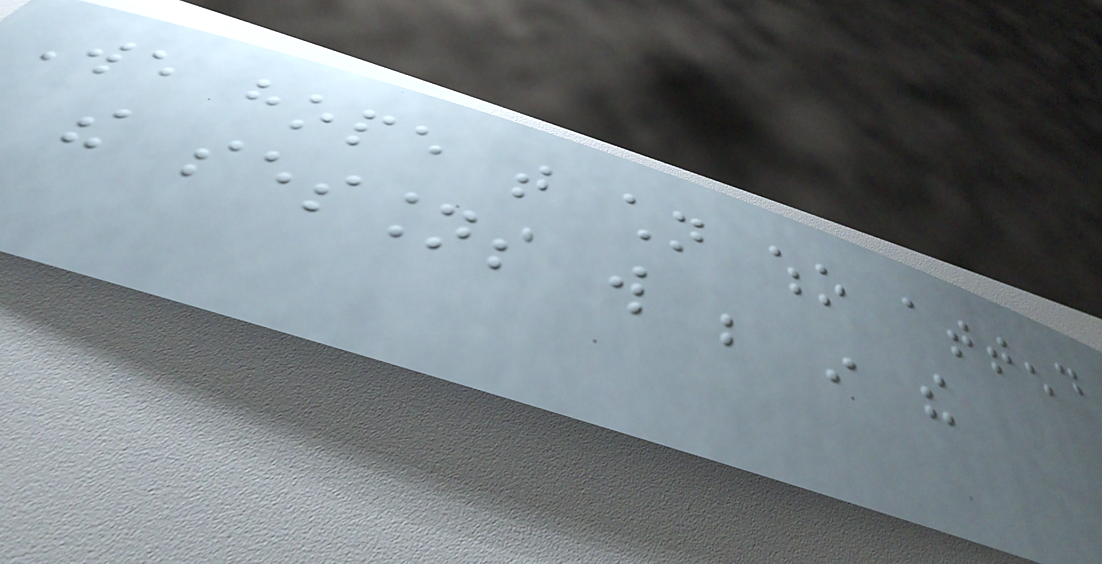We hope that children who attend
the sessions will be in the
